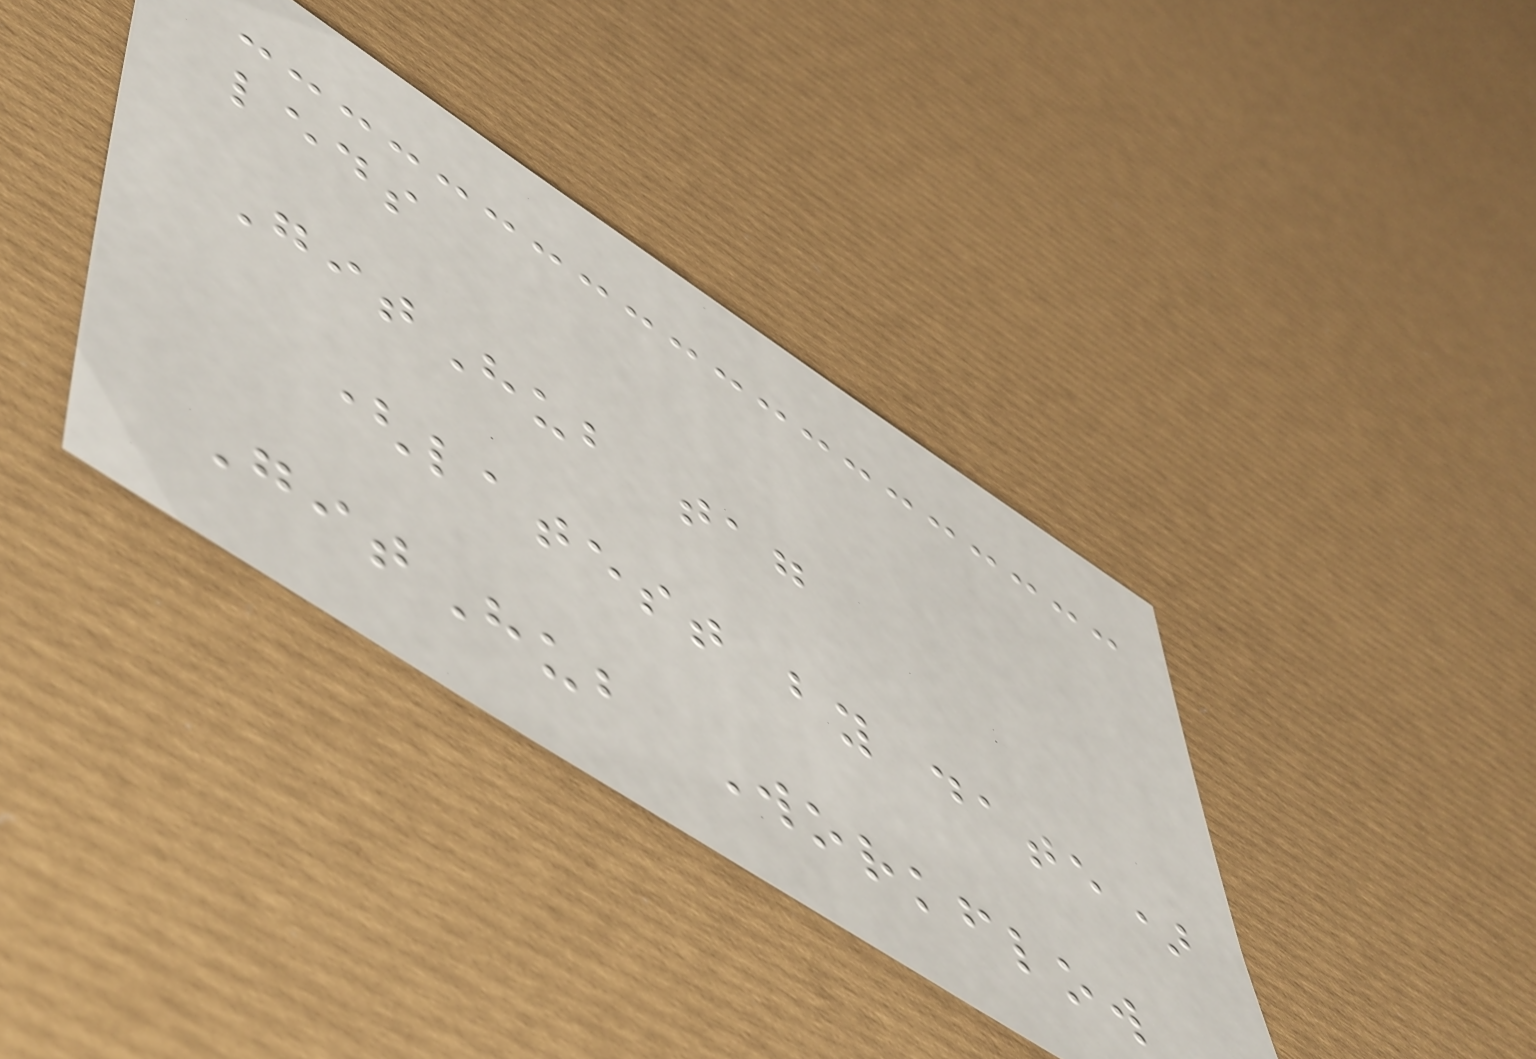leds
GitHub tag
(latest by date)
GitHub Workflow
